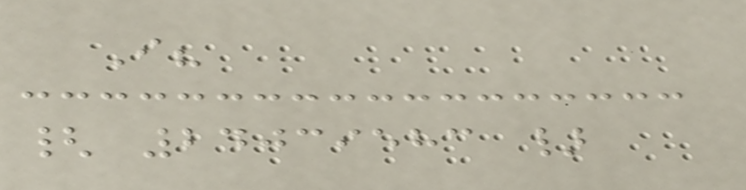I?
{ 24039583 }
